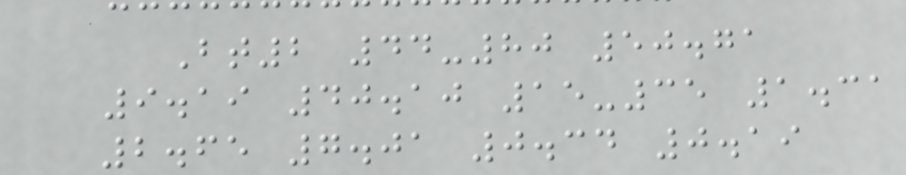Bt2 44-80 50.71
9.19 40.10 15-35 1.31
2.65 7.01 0.34 0.19
